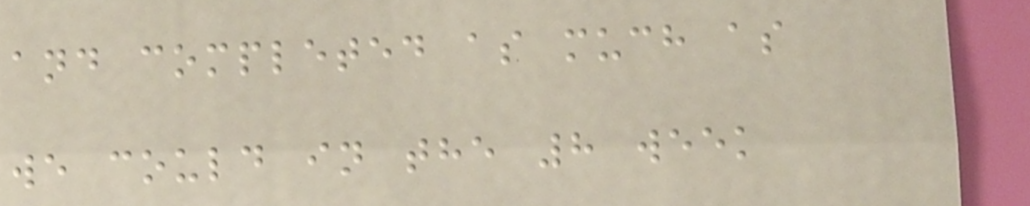and completed as much as
we could in the 8 week
